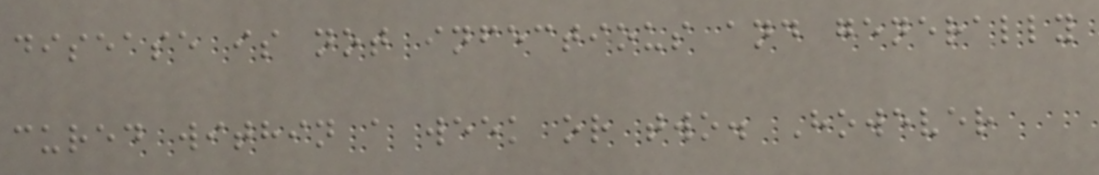disease is not infectious and generally
cured within a week or two. However
